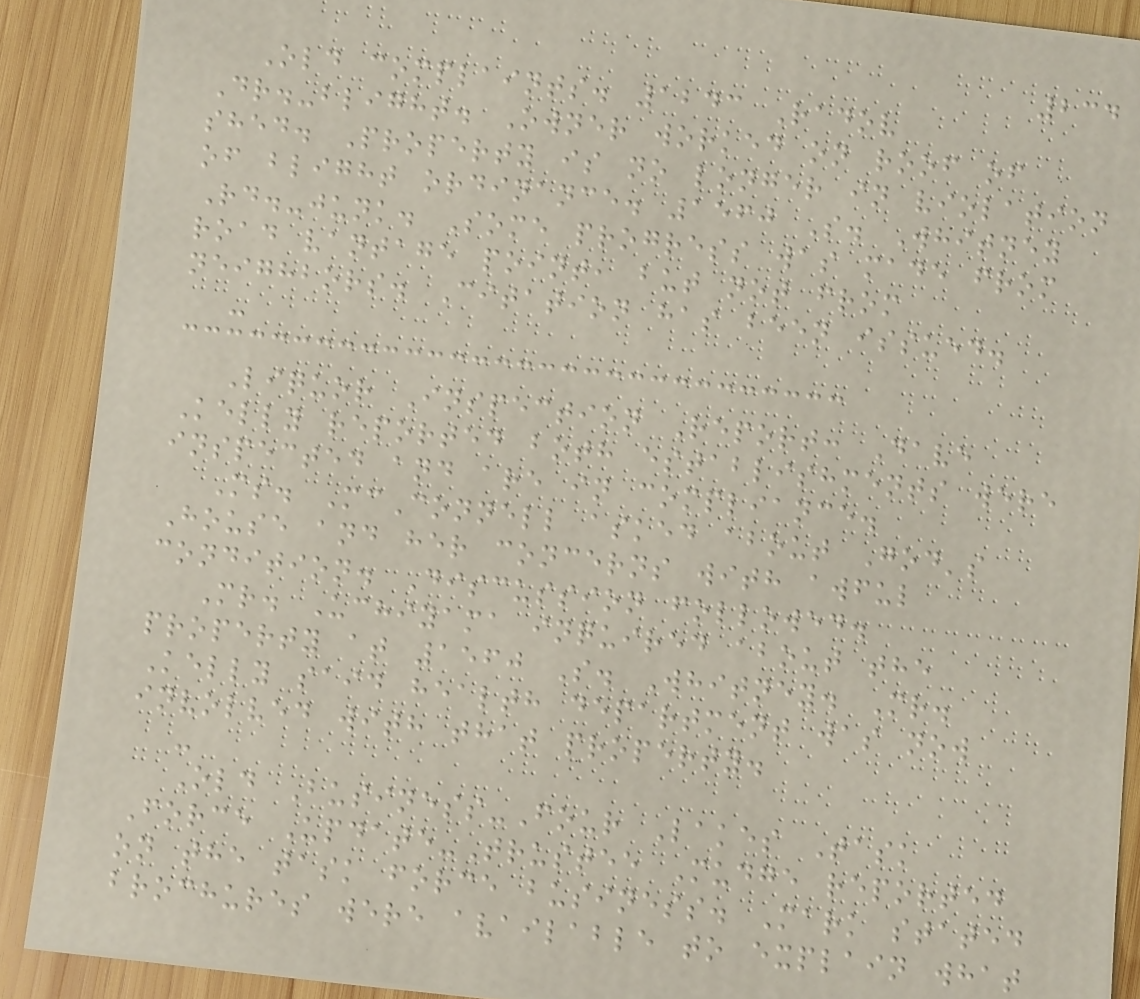234
Old complaints. 1243 Radov
Dr.-blight. Owner worked on roof of
shed. Property is no longer in violation
of blight ordinance. 1560 S. Whitney
Rd.-junk. Some progress was made from
road vantage point, but not from
neighbors. Citation has been issued.
-
Liquor Inspection Report: Dave
Kelly reported both establishments were
inspected and are in compliance.
Ms. McConnell asked about God's
House and her concerns with awful
condition. Discussion followed.
Mr. Uchiyama inquired about the
property at 1560 S. Whitney. Mr.
Kelly said health department was now
involved with that property.
-
Old Business-Four Lakes Task
Force Update-Trustee Mudge reported
on the task force business. Mark stated
brochures were available to explain what
